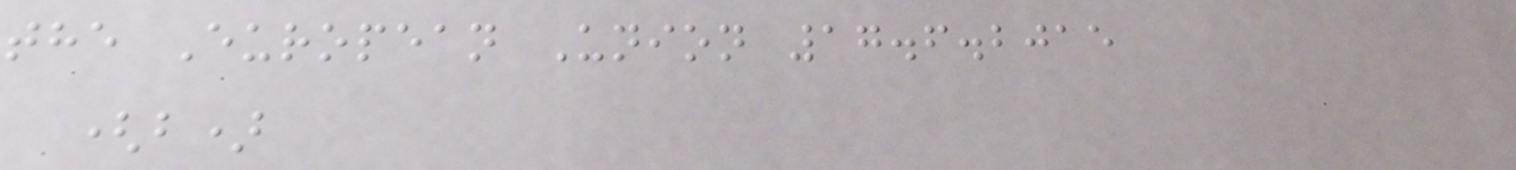the European Union 17.6.2015
(b)
